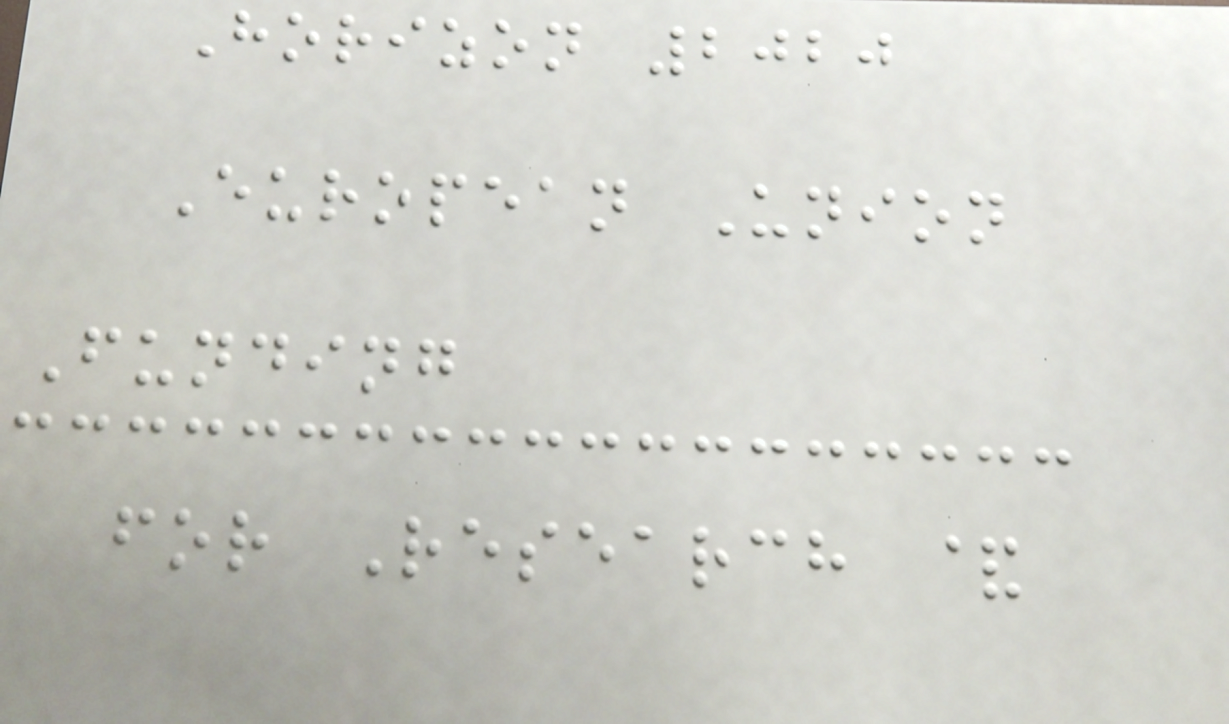Horizon 2020
European Union
Funding
for Research &
